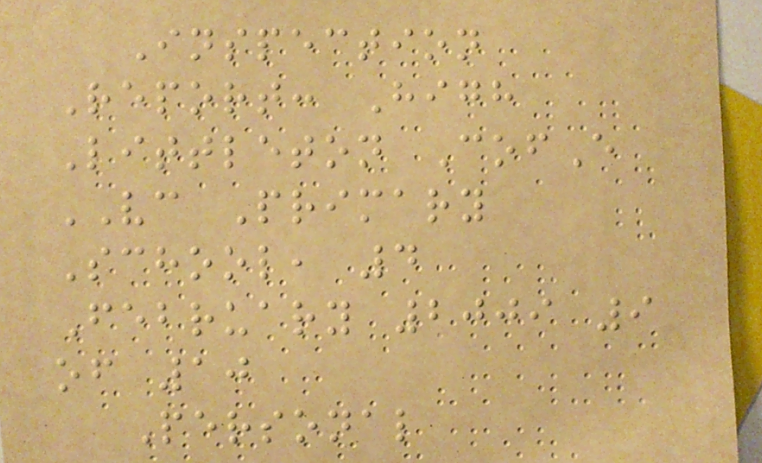Inspection
Report: High
Littleton CofE
VC Primary
School, 4
February 2009 9
of 10
Personal
